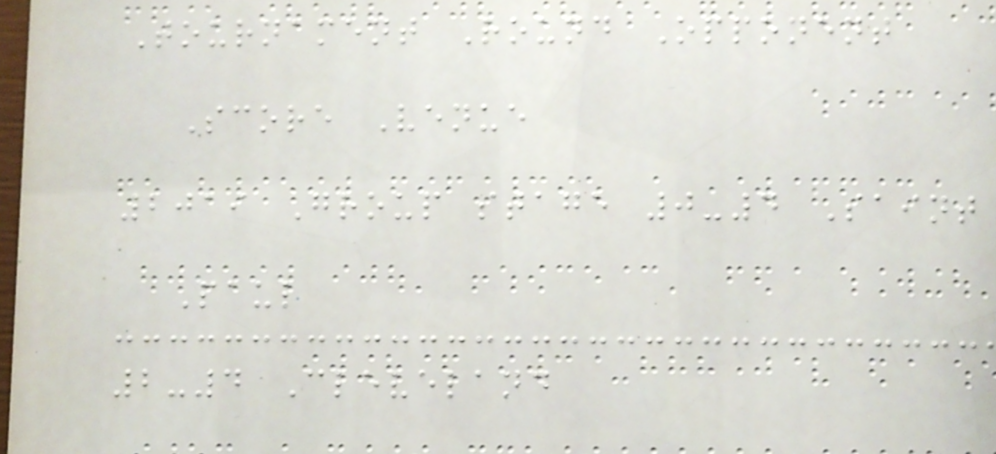Tournament Round Opponent
Score Venue
2019 Group stage 0-4 Saint
Paul
2-4 Cleveland
